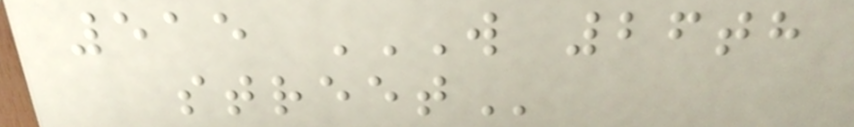515 W 26TH
STREET
